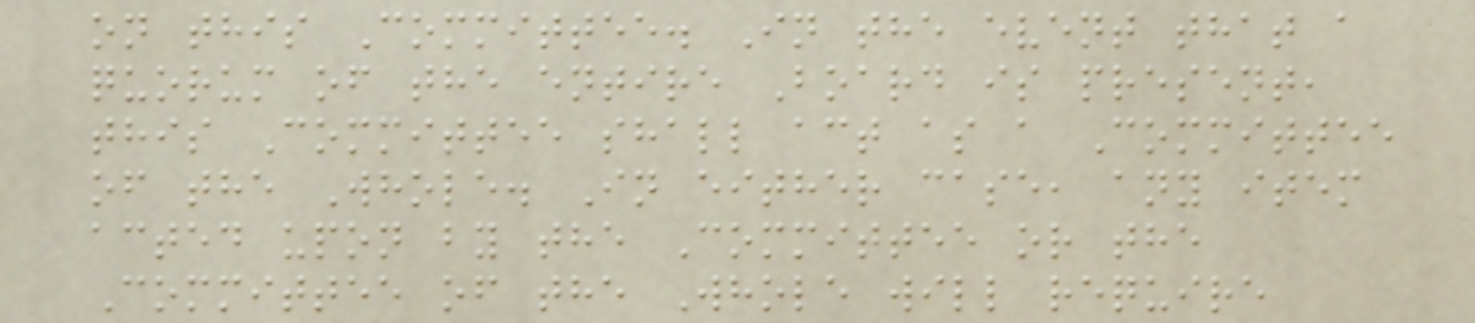on this Committee. In the event that a
quorum of the entire Board is present,
this Committee shall act as a Committee
of the Whole. In either case, any item
acted upon by the Committee or the
Committee of the Whole will require
